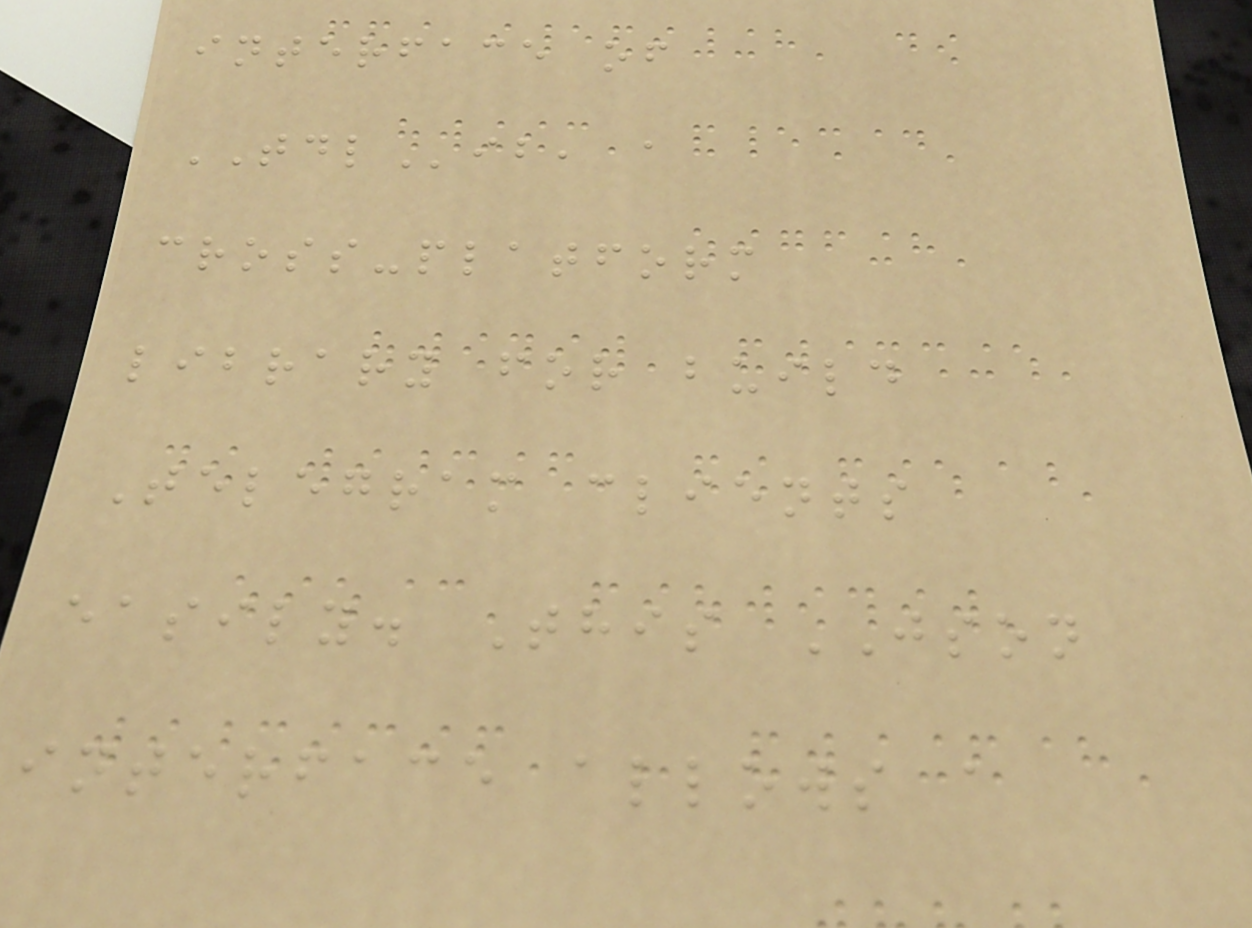interface of
TDLib, a
cross-platform
library for build
Telegram clients
easily. This JSON
interface allows a
